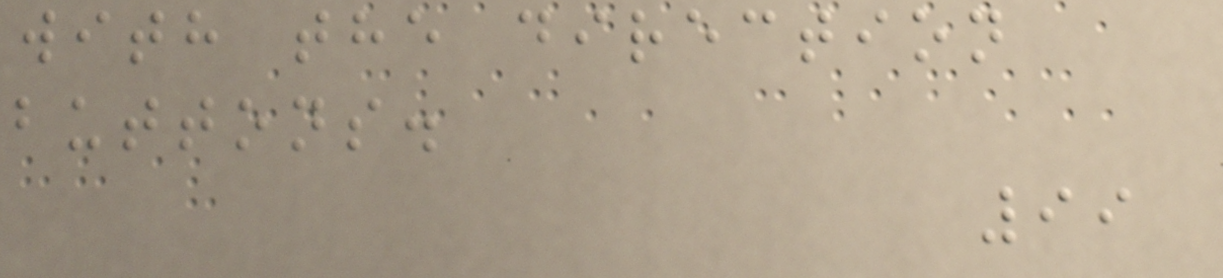with the direction
buttons.
99
